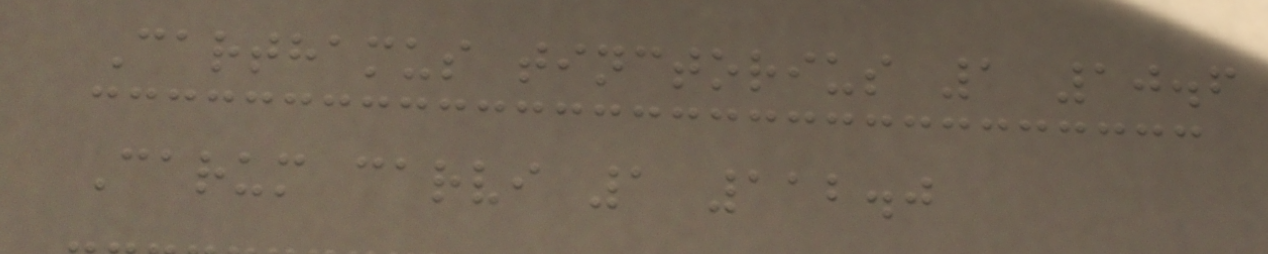Carthamus tinctorius 1 10.6
Carum carvi 1 112.0
